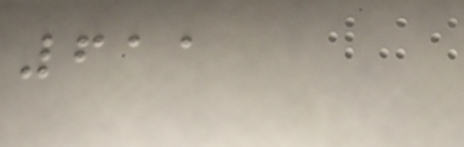611
